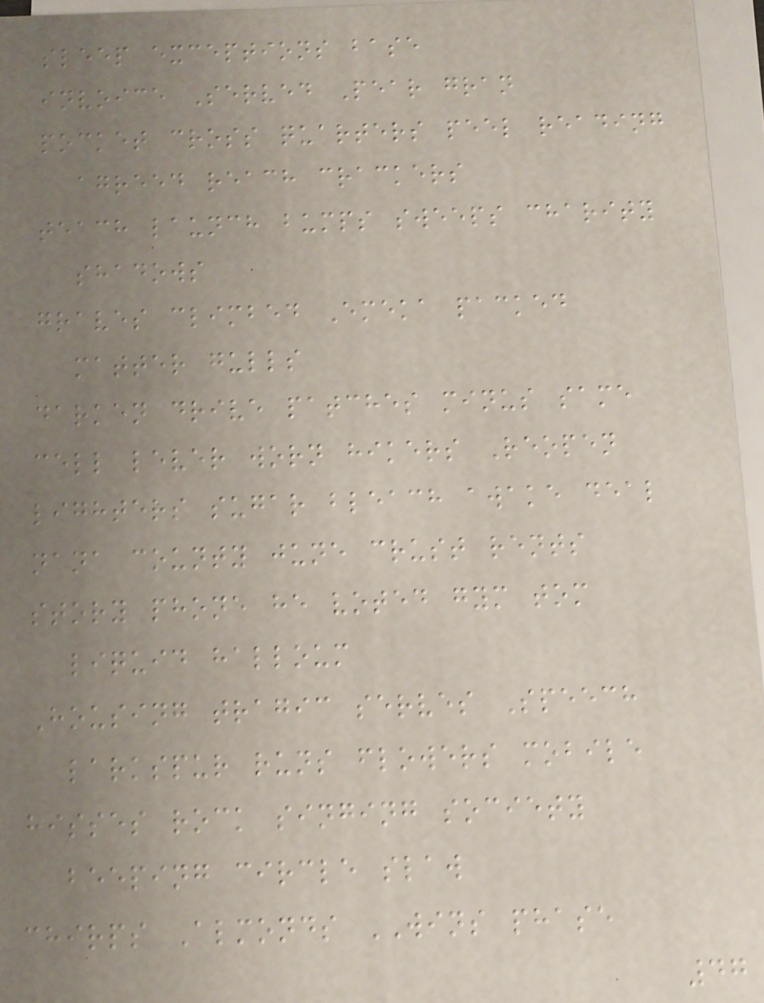sleep exceptions base
invoice Served Pear gran
pocket cross quarters peel reading
agreed reach crackers
teach launch bumps sweeps charity
shadows
graves climbed Emeka packed
matter gulls
darken drive patches minus same
cell lever worn hikers Reopen
lighters sugar bleach awake deal
nana county june crust rents
story phone he voted gym tom
liquid halloum
Housing tragic serves Speech
larkspur runs flowers mobile
hisses rock singing society
beeping circle slaw
chirps Almonds WINS phase
47
